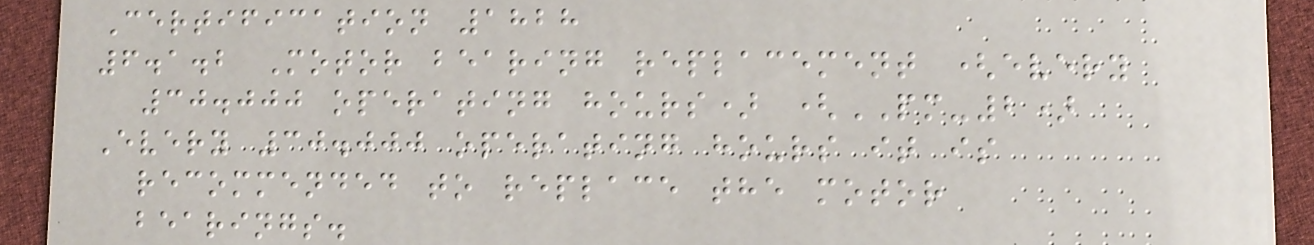Certification 1828
6.1.2 Motor bearing replacement (every
30.000 operating hours) (PM-2)
Every 30.000 operating hours it is
recommended to replace the motor
bearings.
